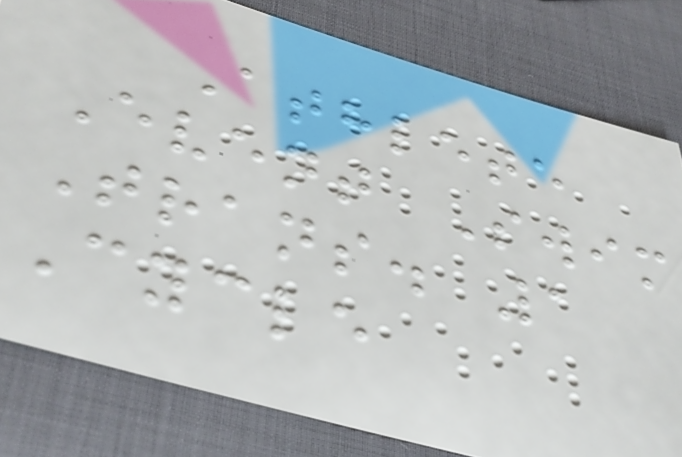Athlete
Event Swim
Trans. 1
Cycle
